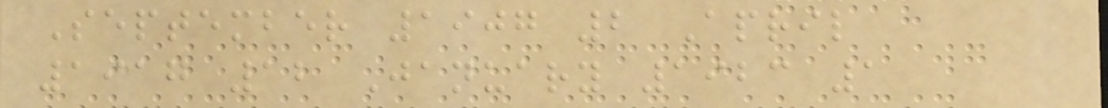September 1907 2 April
1917 12 January 1923 1
